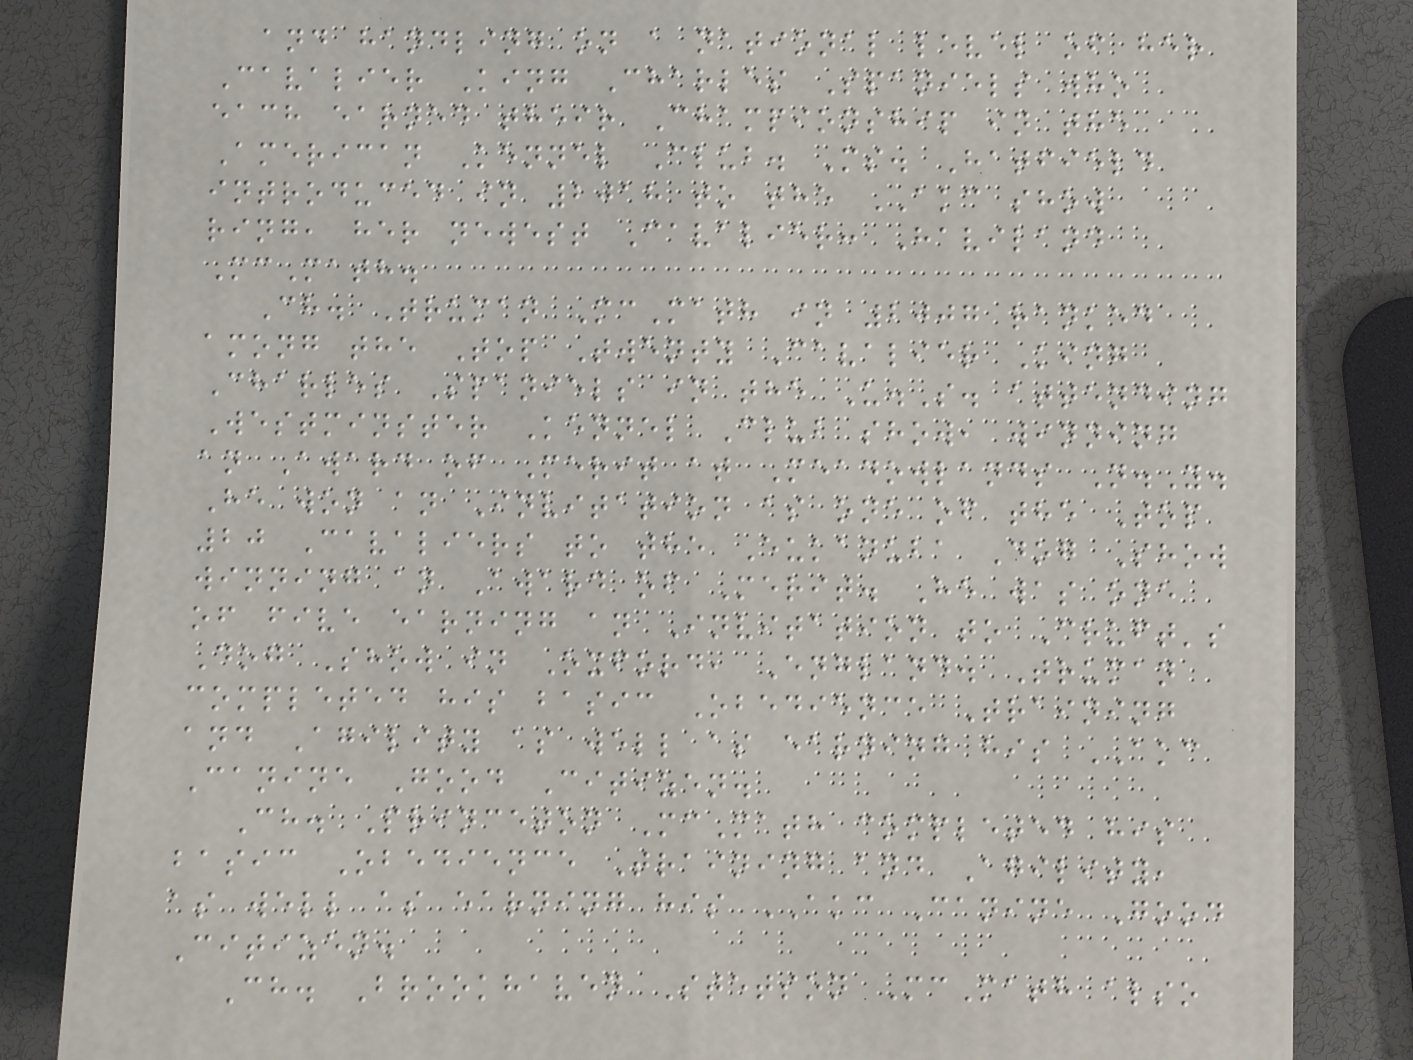and handling on a national level of her
Cavalier King Charles Spaniels who
each earned their Championship in the
American Kennel Club. Ms. Hatfield
introduced in 2018 to the AKC show
ring, her newest Cavalier: Haviland
McMath.
Ch. Truman McMath in 2007 ranked
among the Top Twenty Cavalier King
Charles Spaniels in the U.S. attending
Westminster Kennel Club show, winning
an Award of Merit at Meadowlands N.Y.
He won an Invitation as one of the Top
20 Cavaliers to the Eukanuba Dog Show
winning an Award of Merit. He was one
of five earning an Invitation to Cruft's
Dog Show in Oxford, England. Truman
completed his basic Obedience Training
and Agility as well as earning his AKC
Canine Good Citizen.
Ch. Princeton McMath completed his
basic Obedience Training and Agility,
as well as earning his AKC Canine Good
Citizen.
Ch. Brookhaven Stetson McMath also
